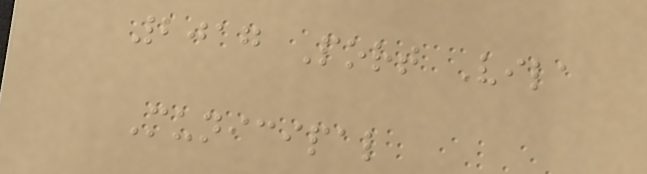2017 Port Vila
Municipal
